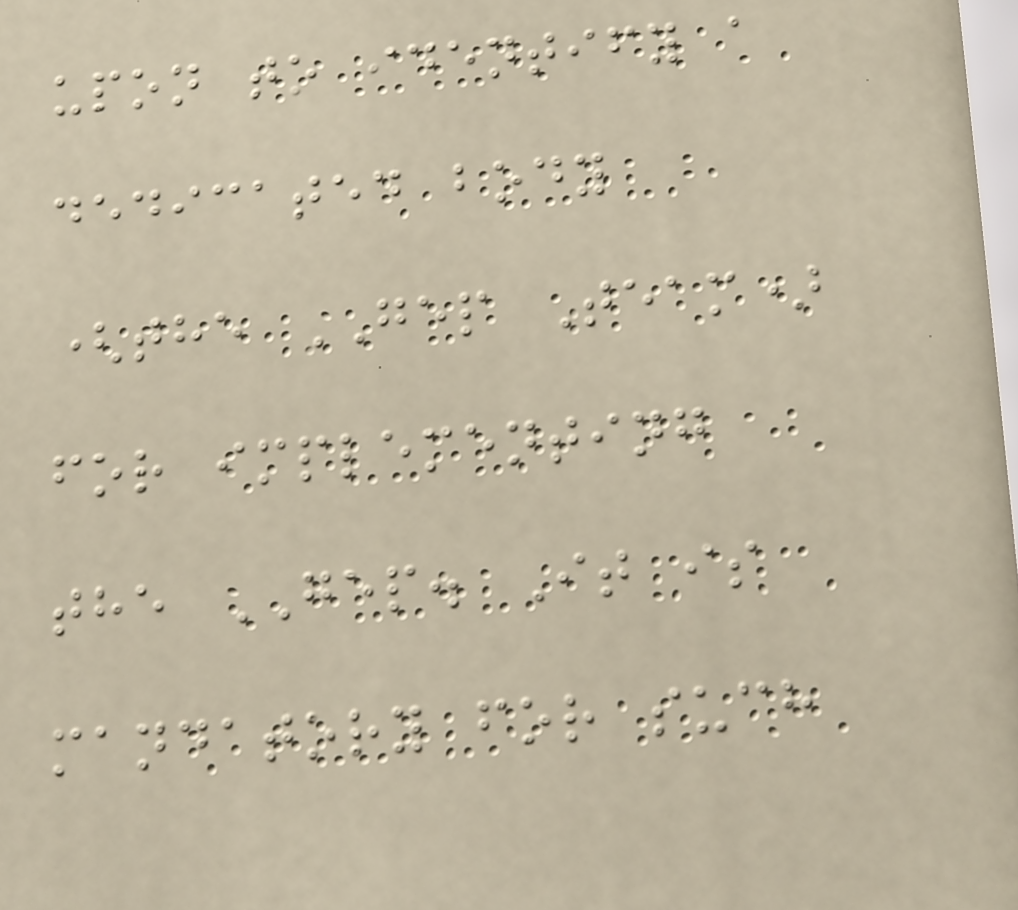upon to identify a
dedicated body
(the GEP Team)
for implementing
the GEP. It is
mandatory for such
